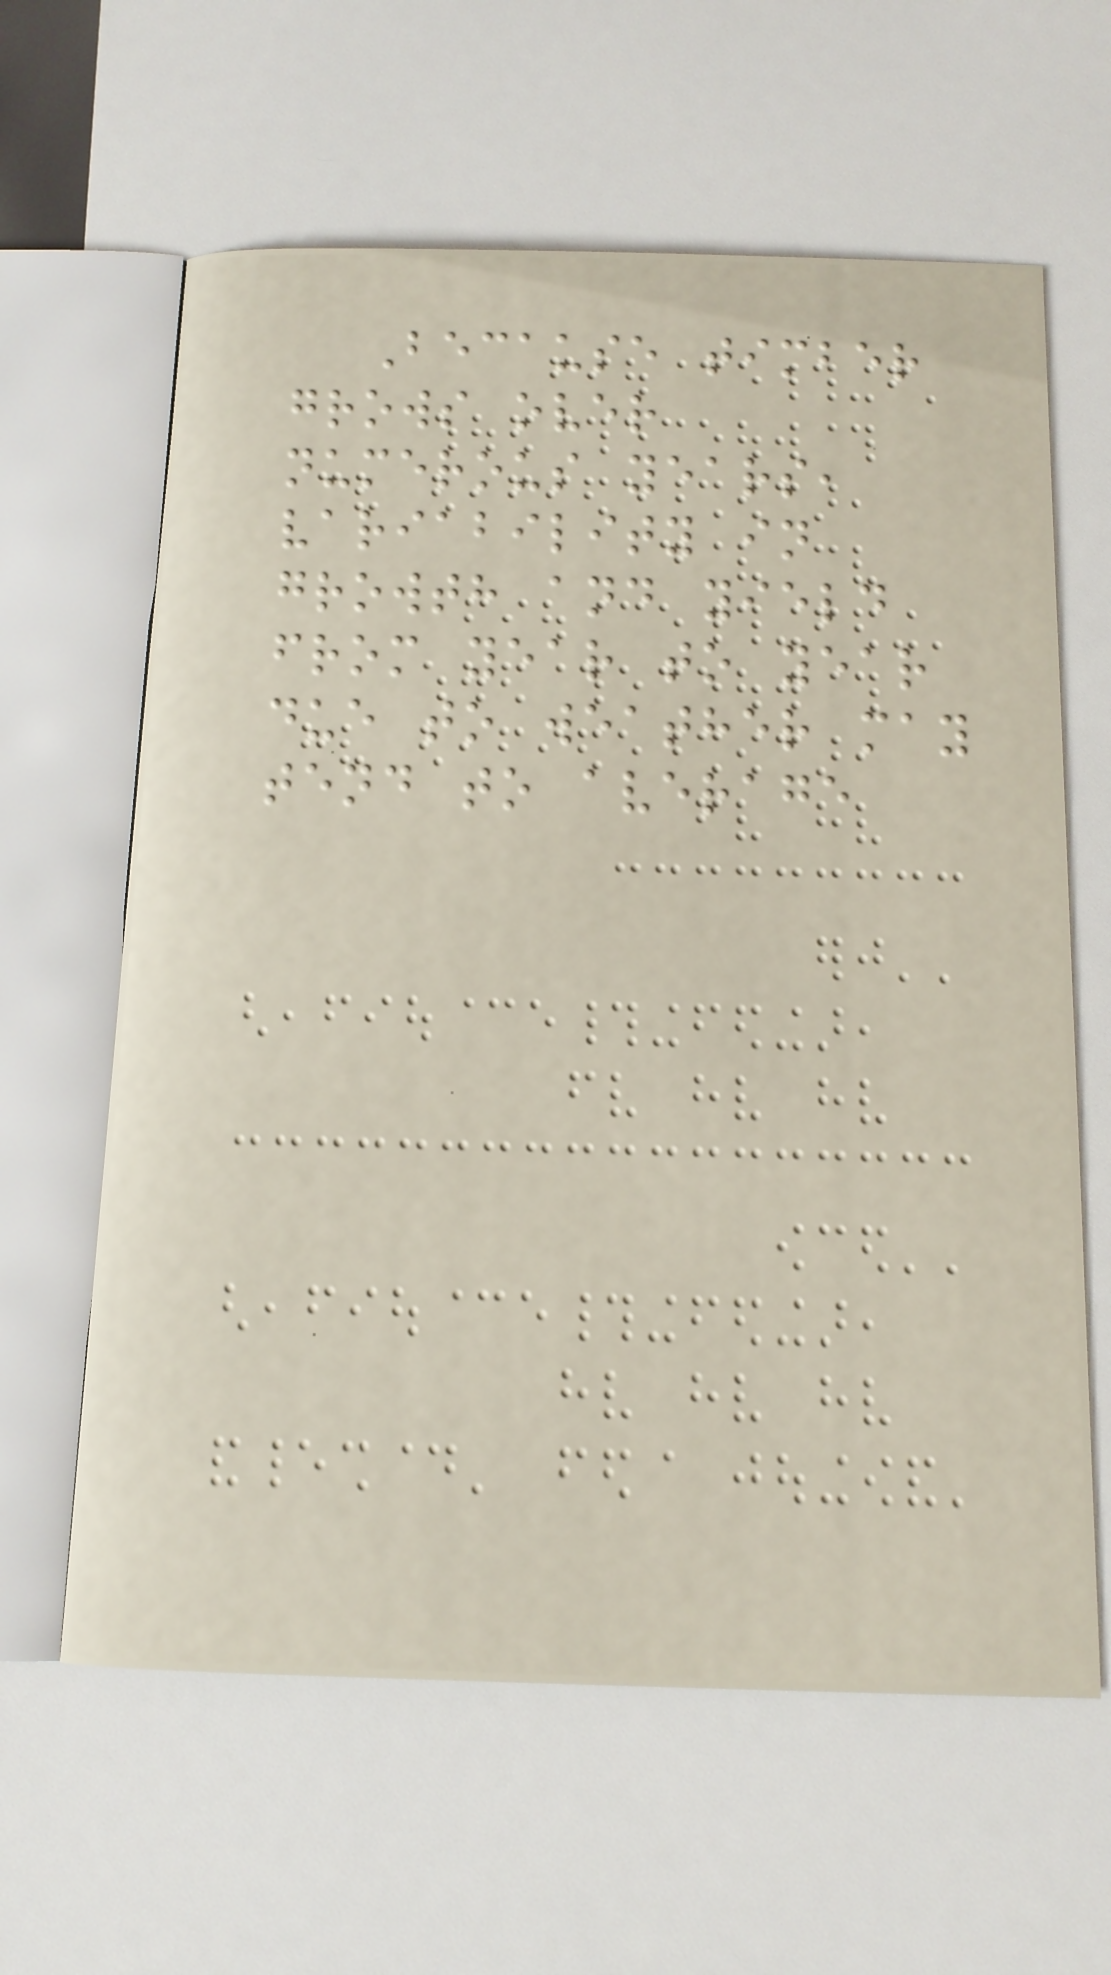Because timber
grows over
numerous years,
variability in
growth and yield
from year to year
due to weather may
tend to average
